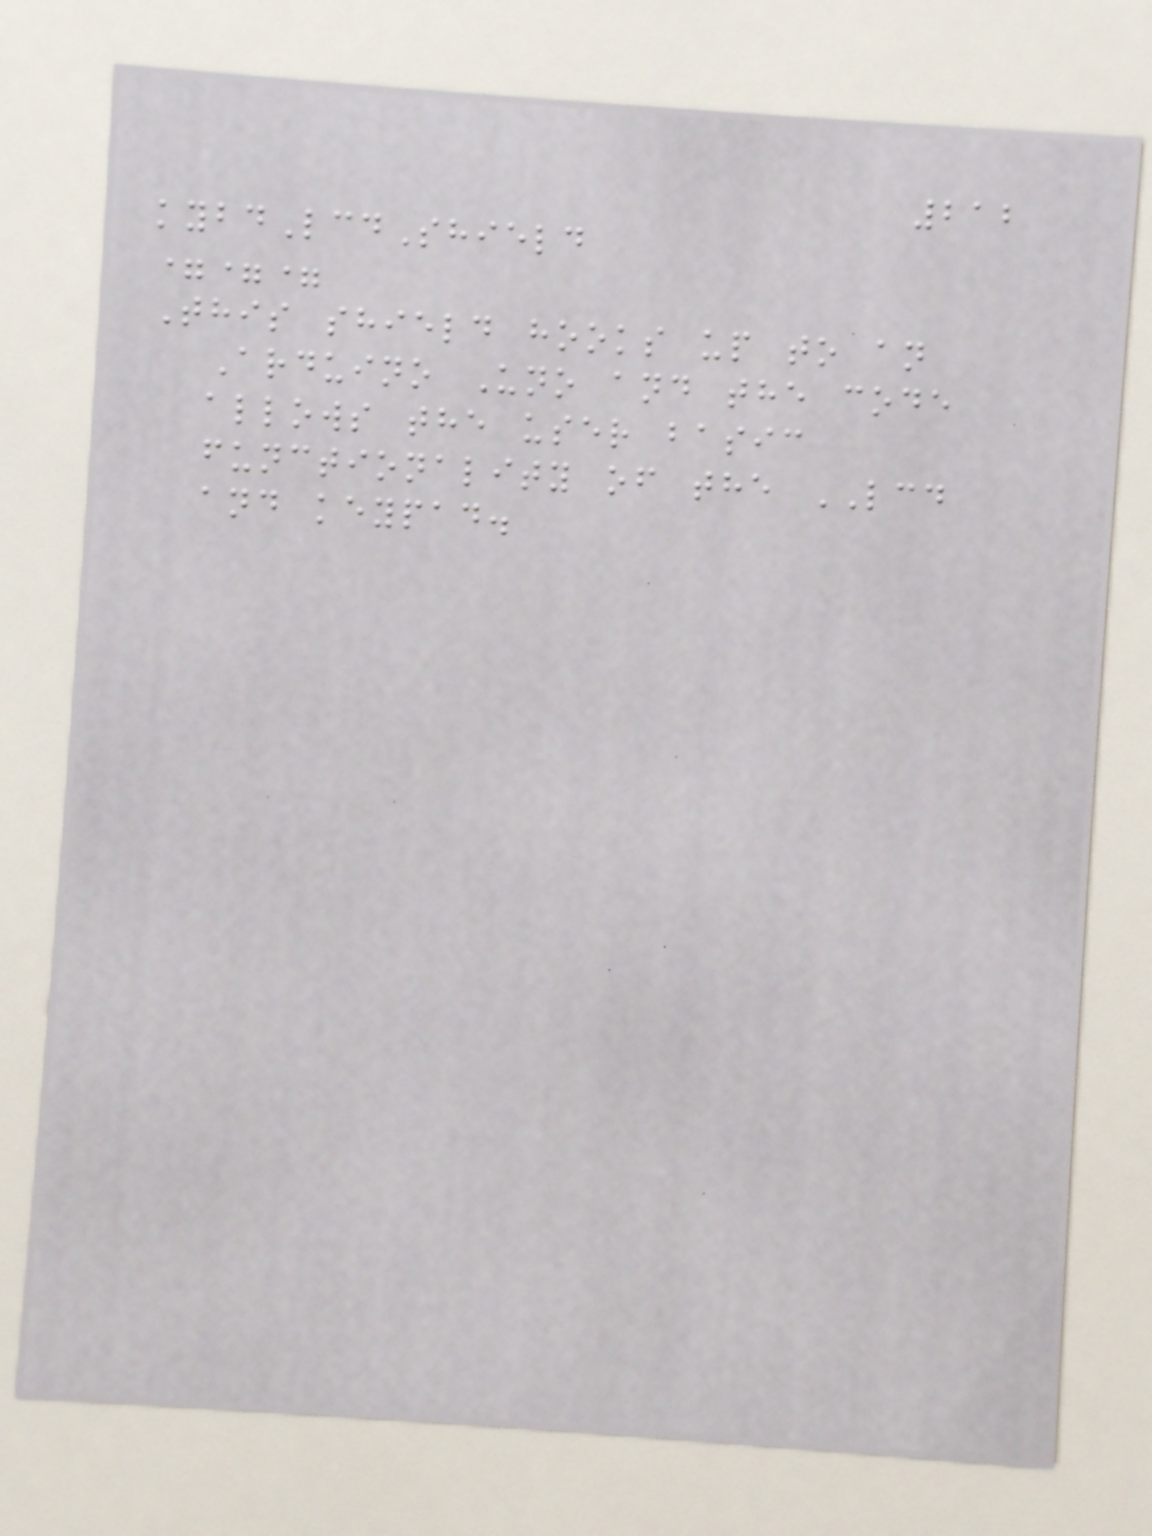212
kybdLcdShield
===
This shield hooks up to an
Arduino Uno and the code
allows the user basic
functionality of the LCD
and keypad.
